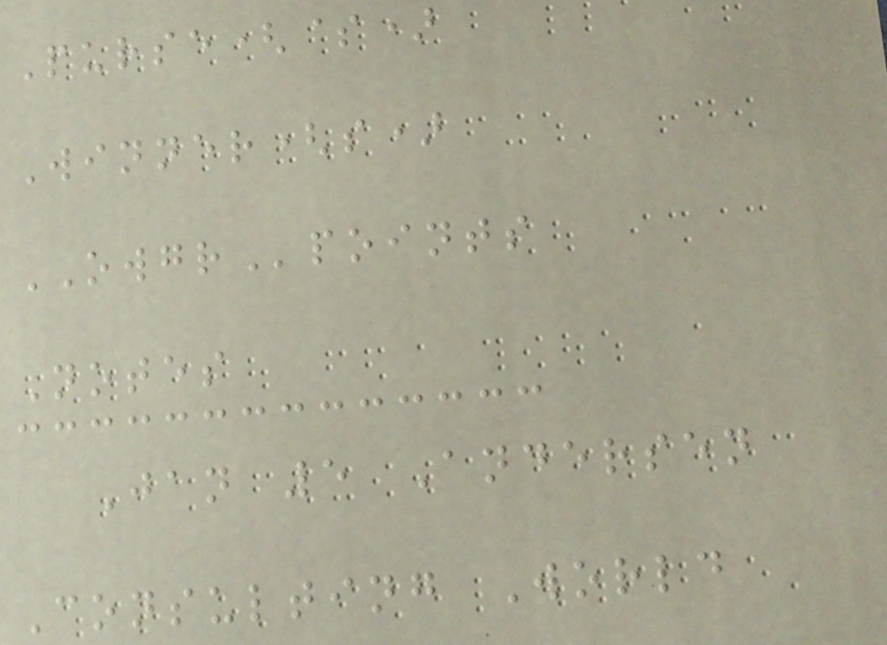Purse($)
Winner(s)
OWGRpoints
Notes
Jan 5 Andersen
Consulting World
